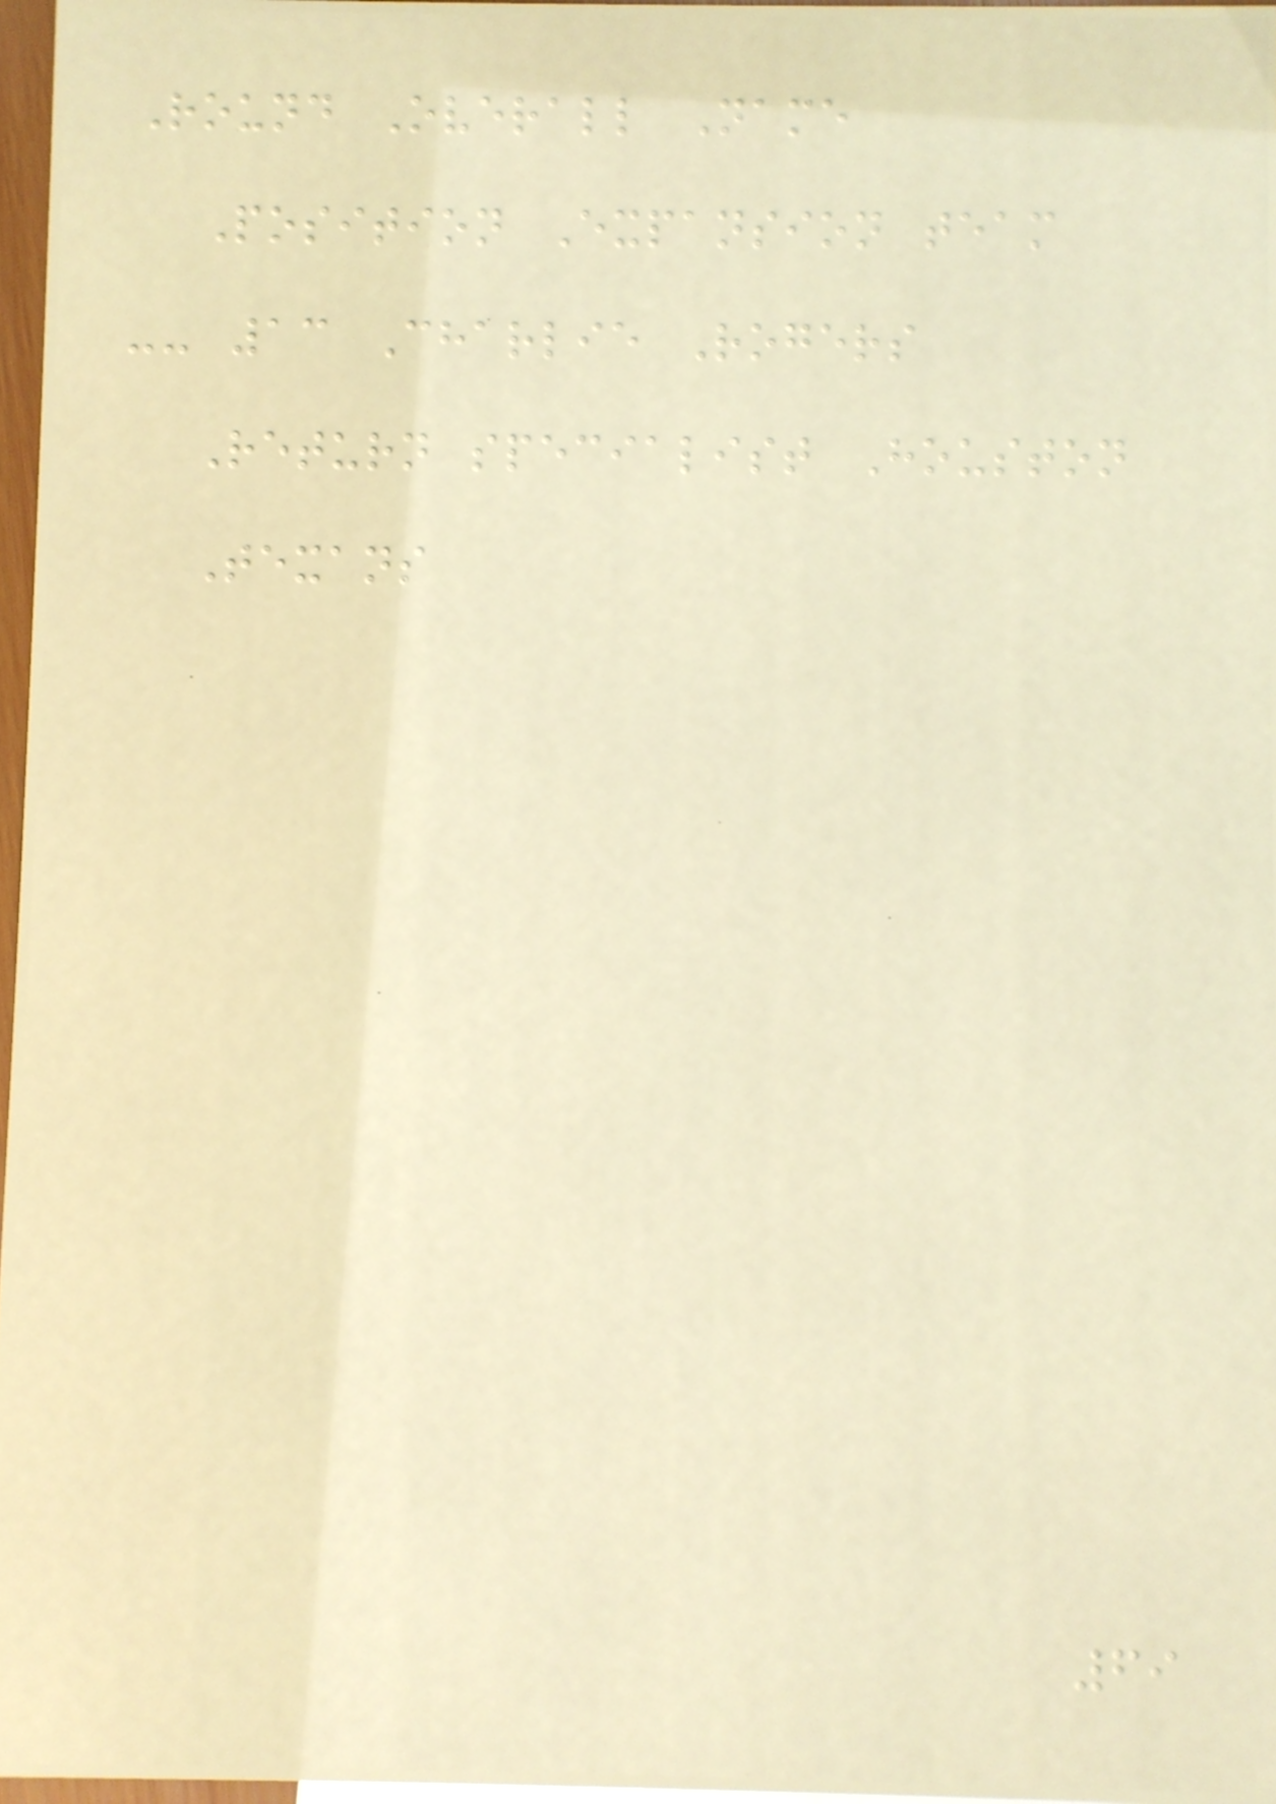Round Overall Name
Position Expansion team
-- 13 Charlie Rogers
Return specialist Houston
Texans
69
